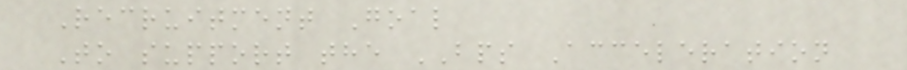Recruitment Goal
To support the BPS Acceleration
